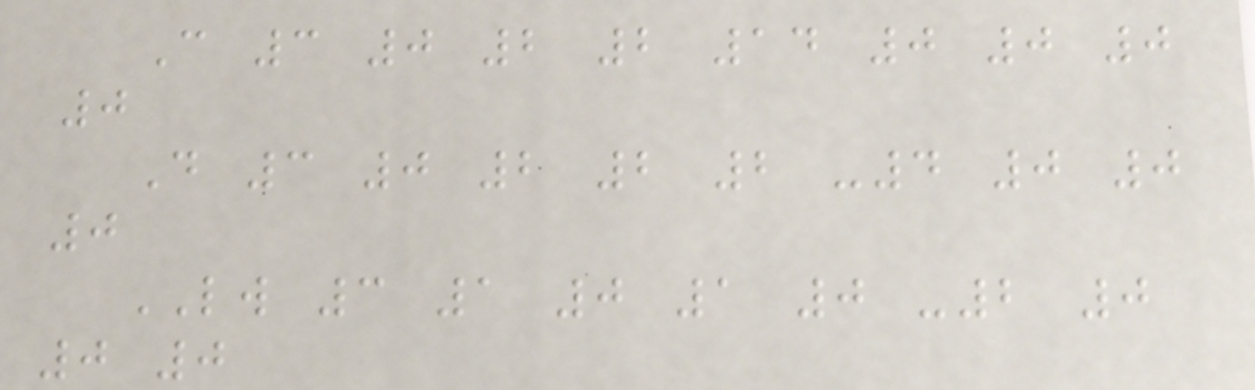C 3 0 2 2 14 0 0 0
0
D 3 0 2 2 2 -4 0 0
0
LW 3 1 0 1 0 -2 0
0 0
